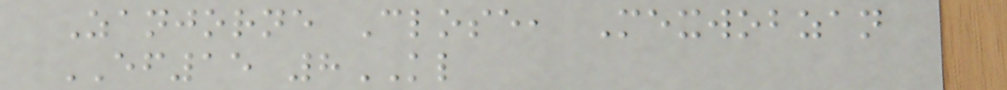Zanjorne Close, Mexwobzan
EF15 8KL
